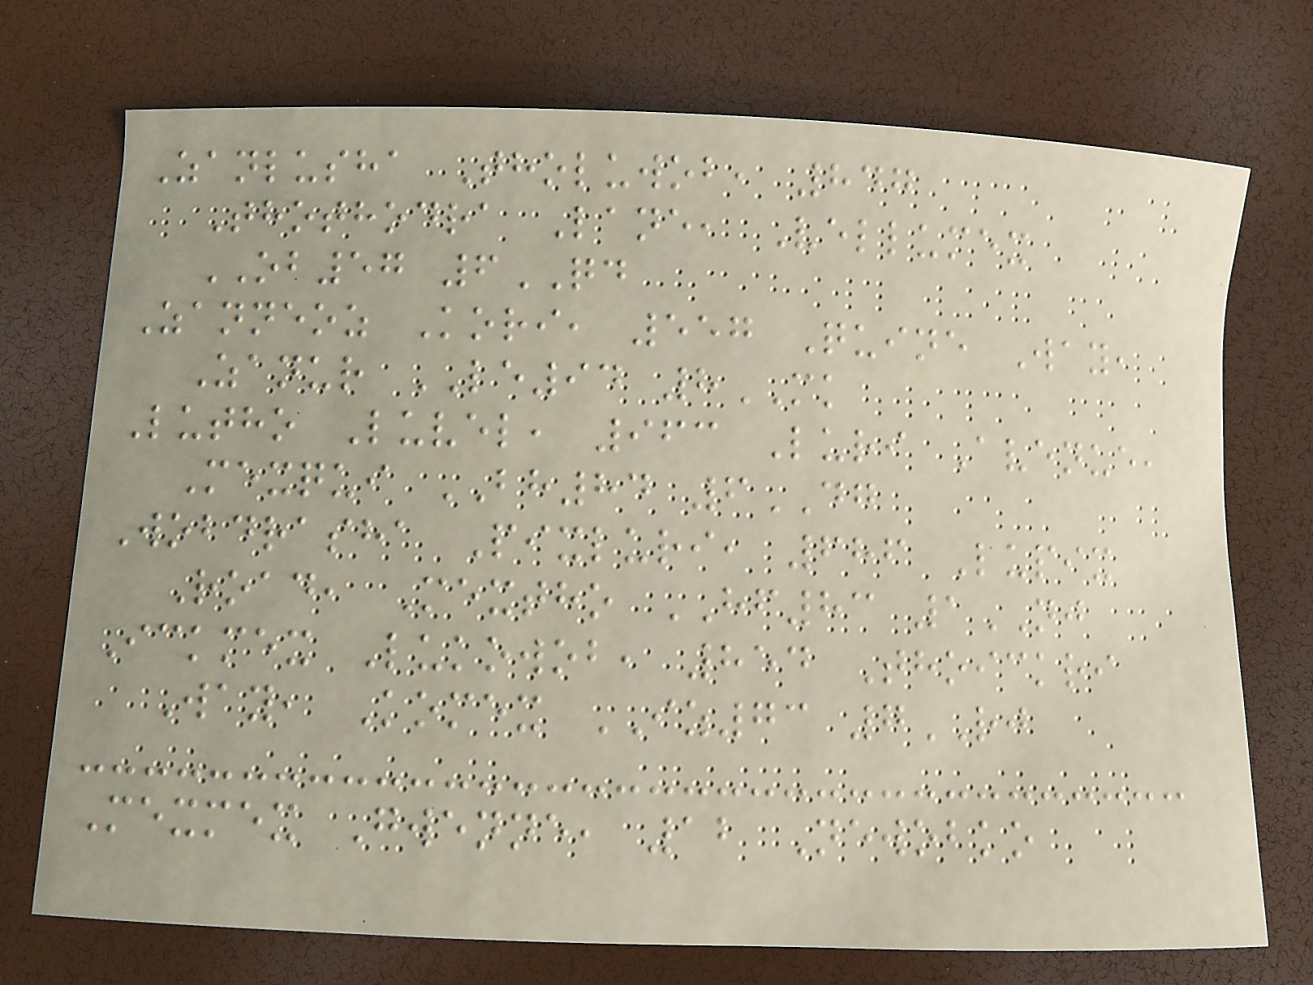Zanlusha Tholuwob, 847
Thothodra Lane, Vellumex
OB57 6QD
Zanneoz Kori, 557 Quine Way,
Zanur LE94 8MK
Lutho Luvel, 963 Luri Avenue,
Mexqui BH84 6DG
Wobdrasha Pixluri, 686 Lupix
Road, Mextho HF83 1NJ
Ickmex Lukowob, 854 Thoickri
Way, Komex IZ73 7RJ
Mexmex Gwenne, 12 Newobko
